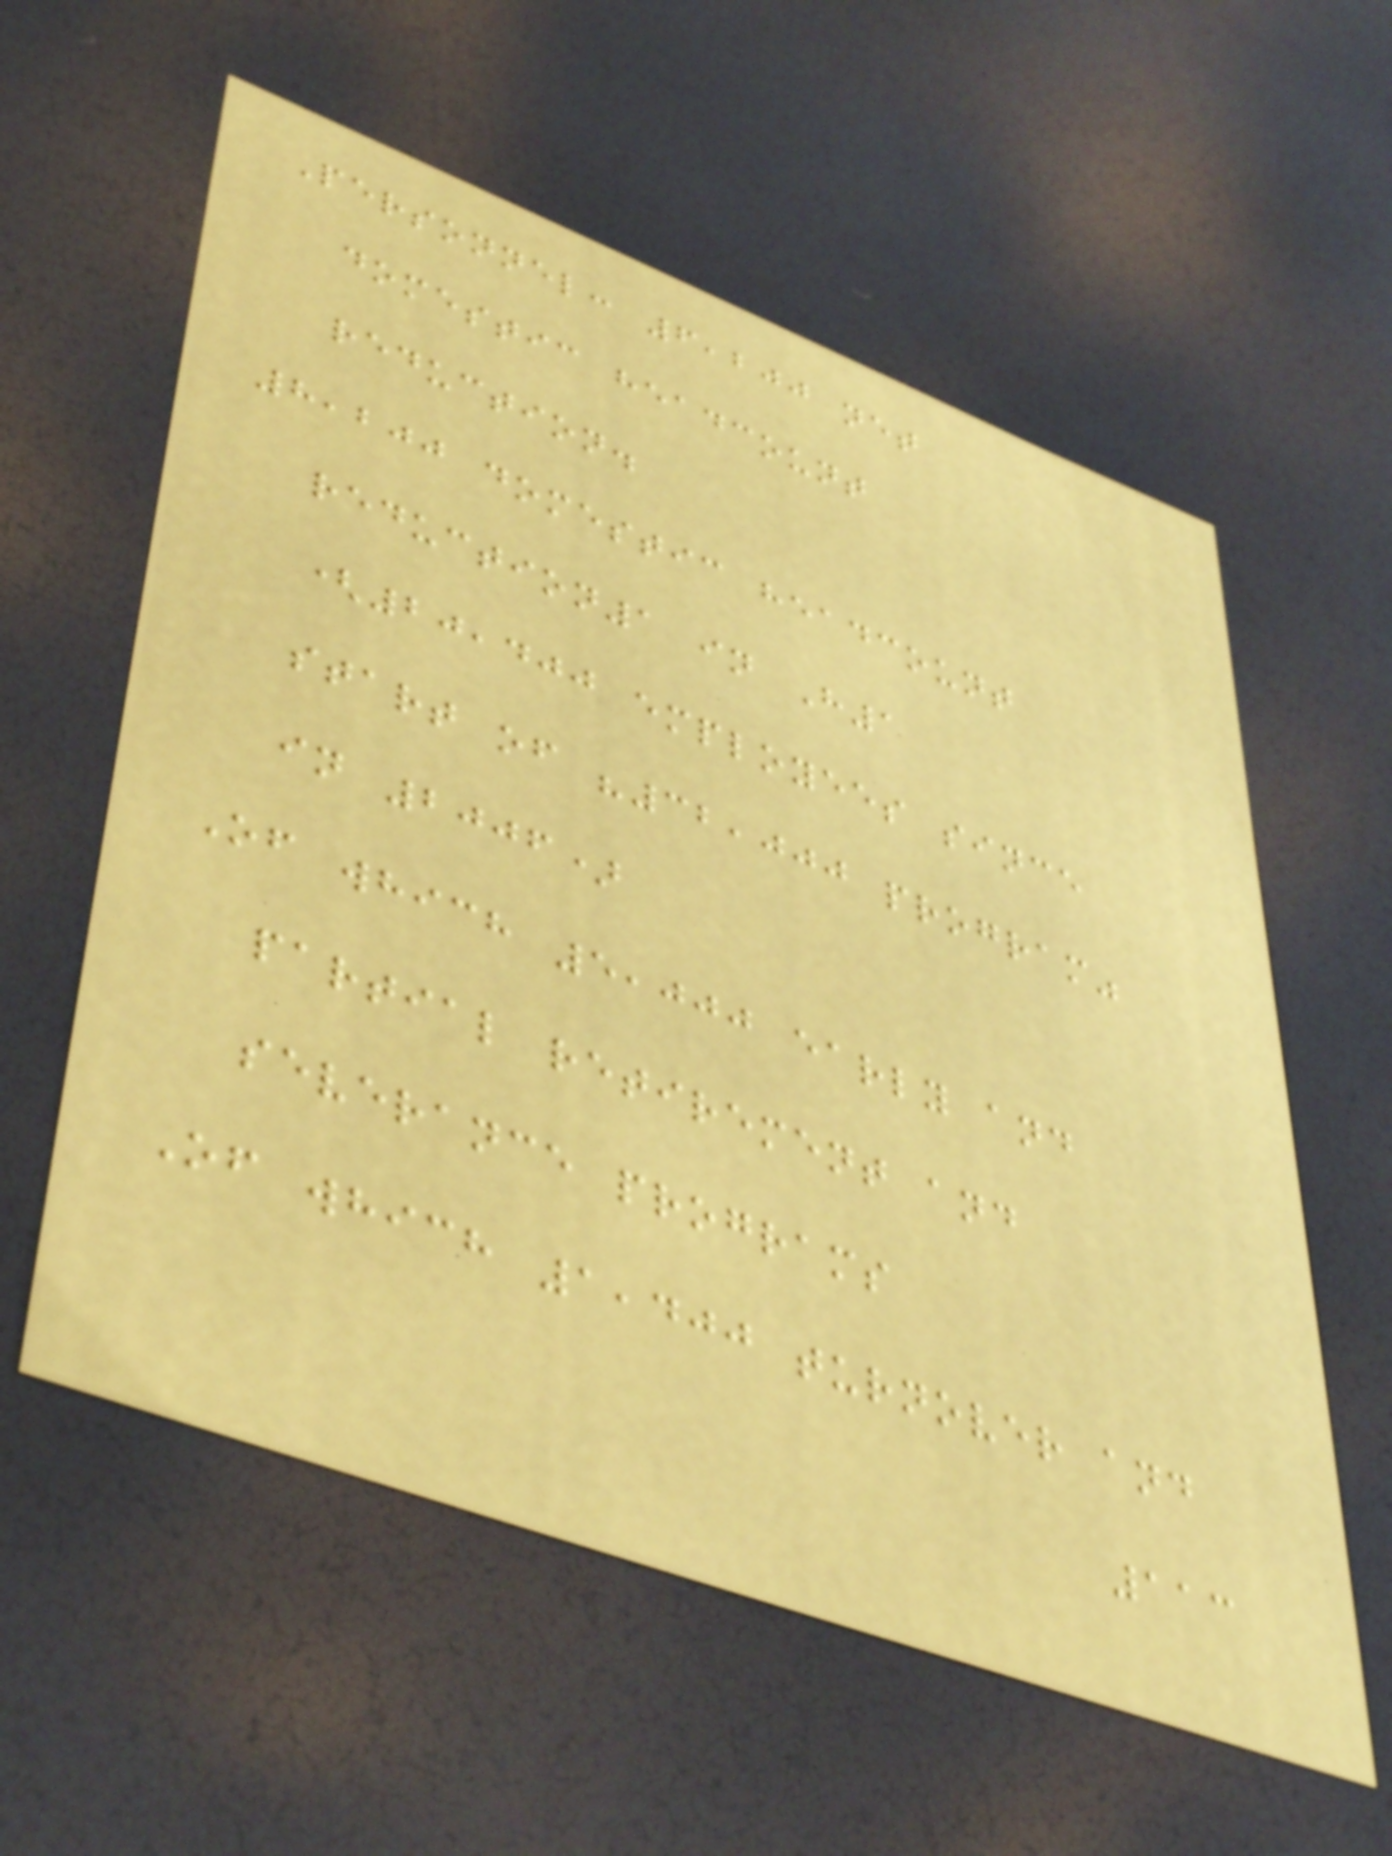Personnel: 6,200 net
domestic headcount
reduction.
8,200 domestic headcount
reduction1 in H1
(20,400 employees since
start of "32,000 program"
in 2006)
Of which 5,000 early and
partial retirement and
severance programs
Of which 1,400 turnover and
113
